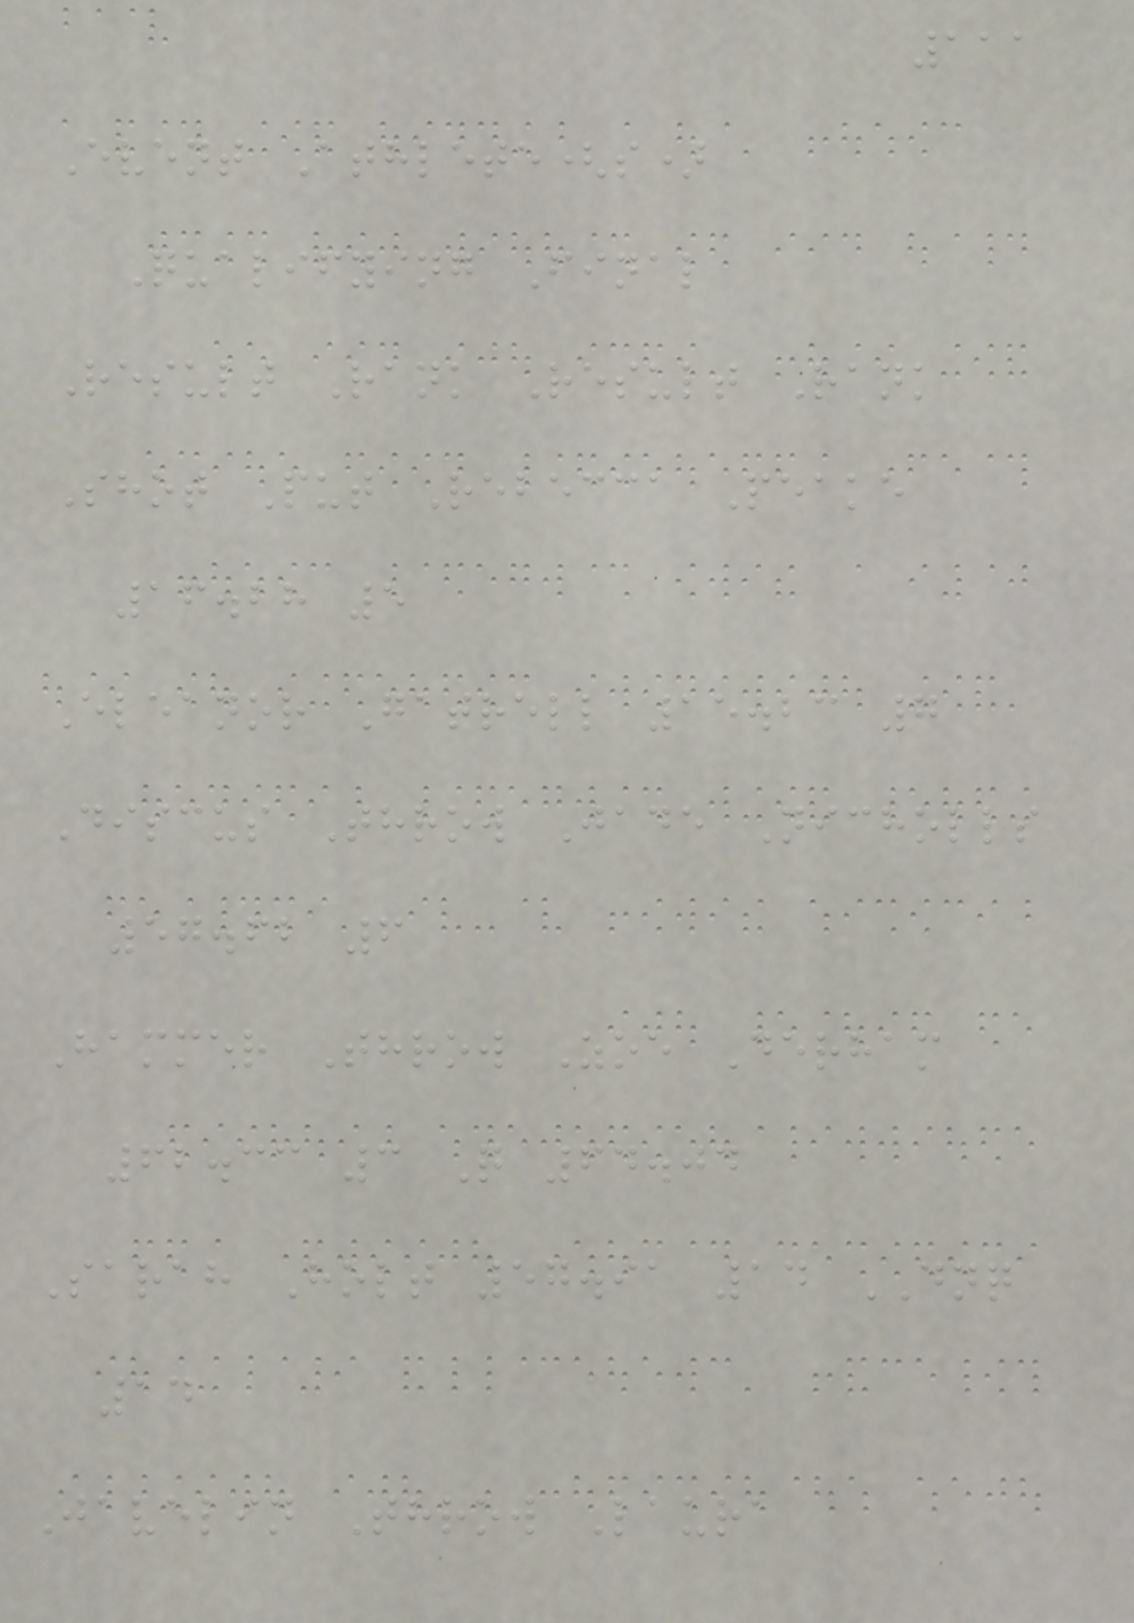111
Event Athlete(s)
Qualifying Final
Result Rank Result Rank
Shot Put Rebecca Peake
16.28 5
Eleanor Gatrell 15.23 7
Discus Throw Jade Nicholls
57.62 6
Hammer Throw Zoe Derham
62.33 3 Q 64.04
Sarah Holt 57.91 14 DNQ
14
Javelin Throw Laura
